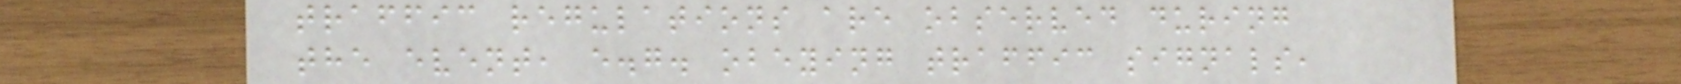traffic regulations are observed during
the event, e.g. obeying traffic signals,
